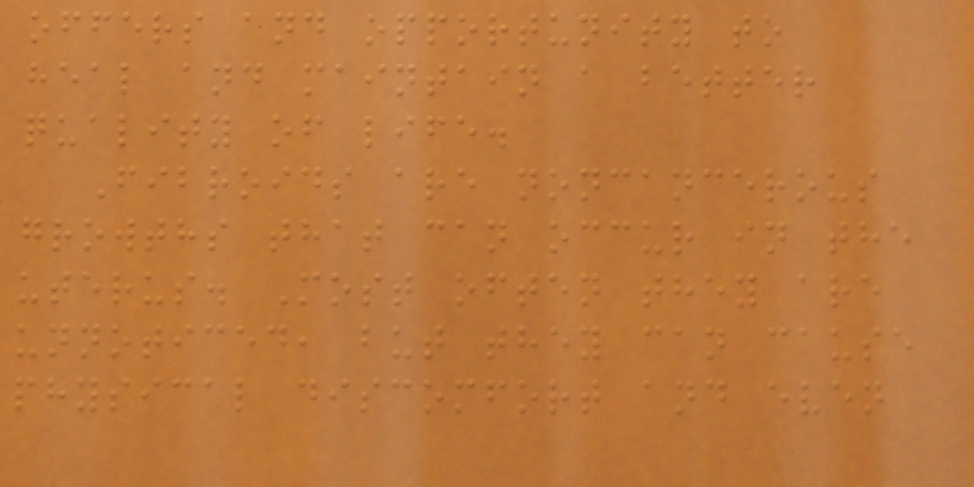offers and opportunity to
heal and maintain a better
quality of life.
Fibroids are noncancerous
growths that can occur in the
uterus. Most often they are
unnoticed, but they can cause
physical discomfort and even
